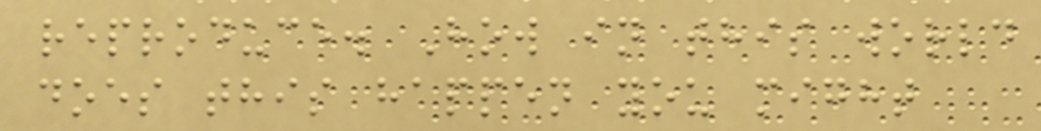reproduce. How in this world
does this happen you might
